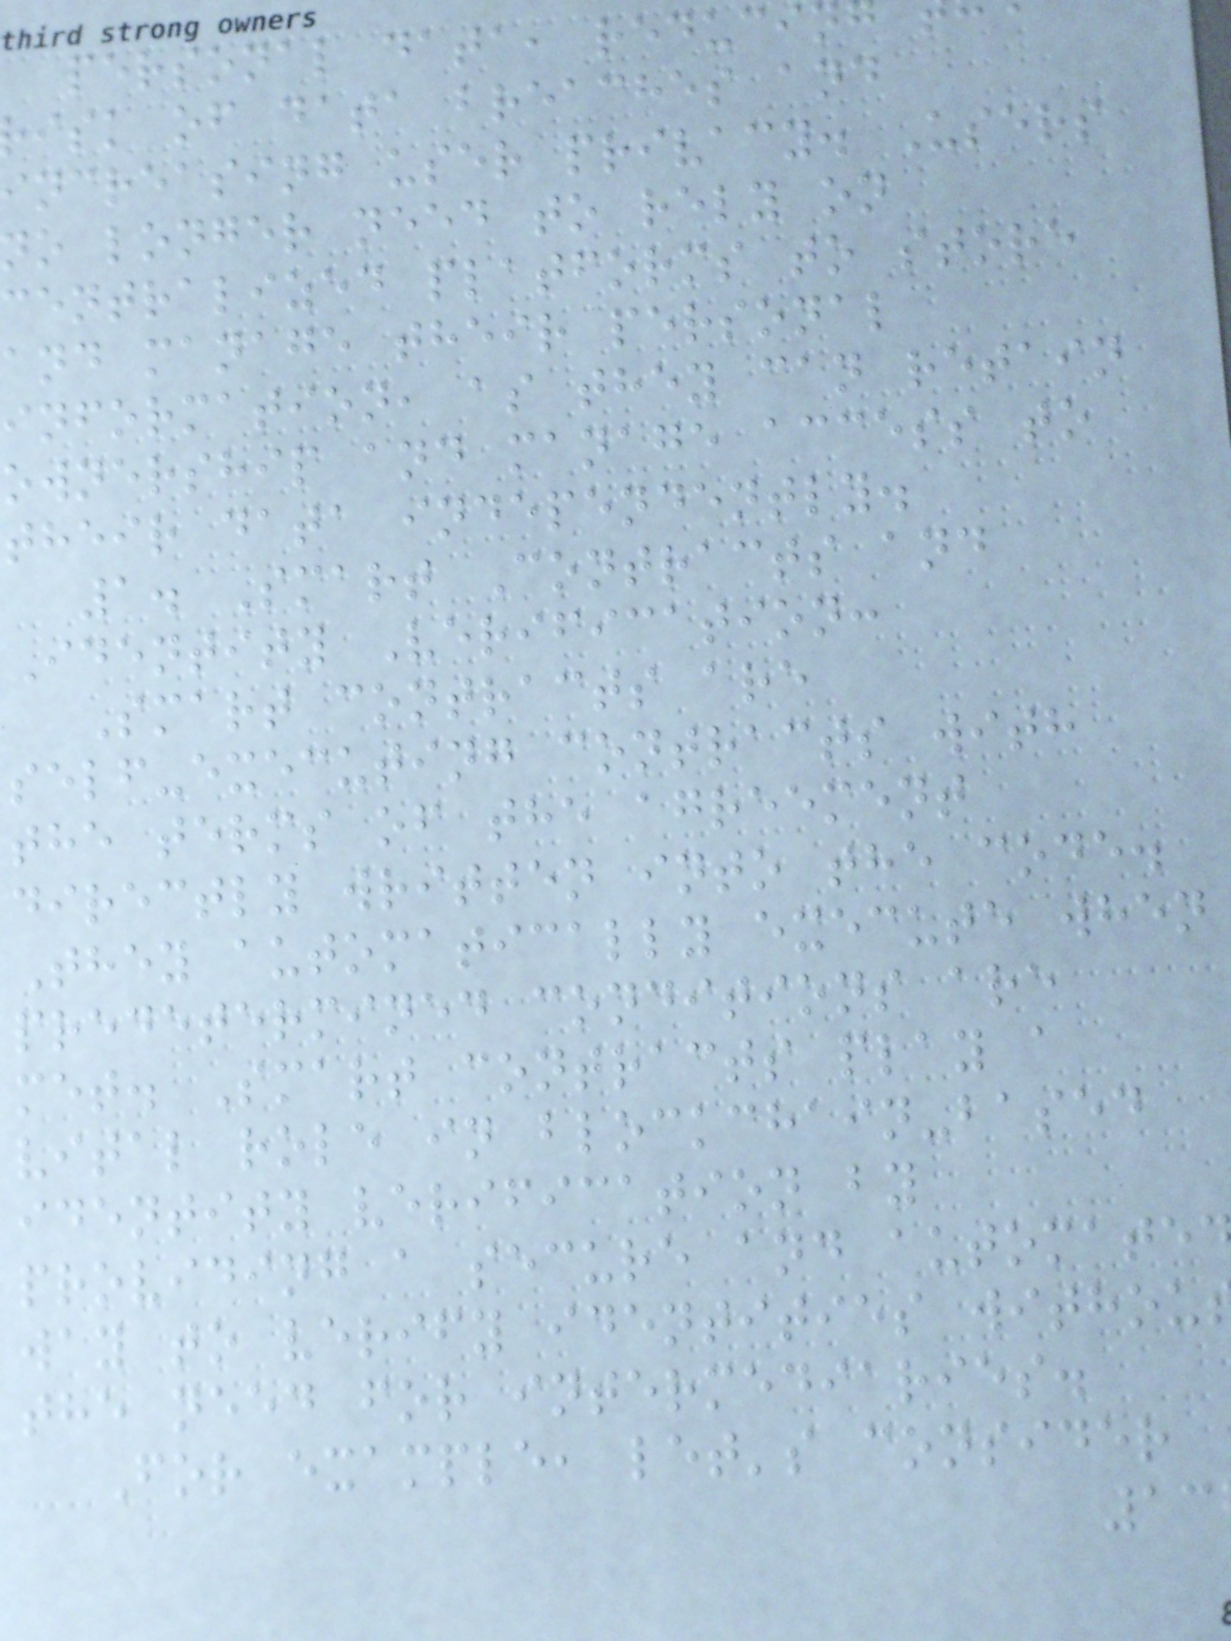personal data, reducin
isk of data breaches and
ncreasing user privacy. Users
no longer need to rely on
centralized platforms to store
and manage their personal
information, as they can retain
ownership and manage access to
their data independently.
1. Smart Contracts and
Identity Verification:
Smart contracts are
self-executing contracts with
the terms of the agreement
directly written into the code.
They automatically execute when
predetermined conditions are
met. Smart contracts play a
vital role in blockchain-based
identity verification by
providing a secure and automate
way to verify identities withou
the need for intermediaries.
For example, let's consider
